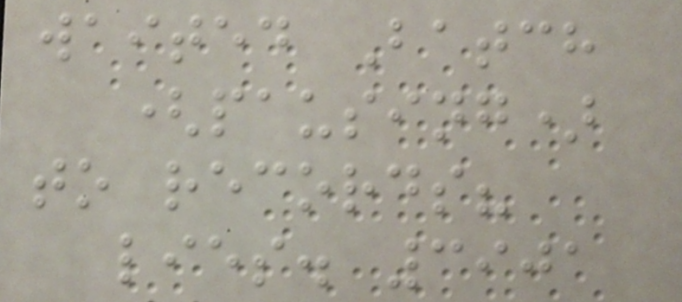waited Batch
(pausing)
to records?
lies. 3901
